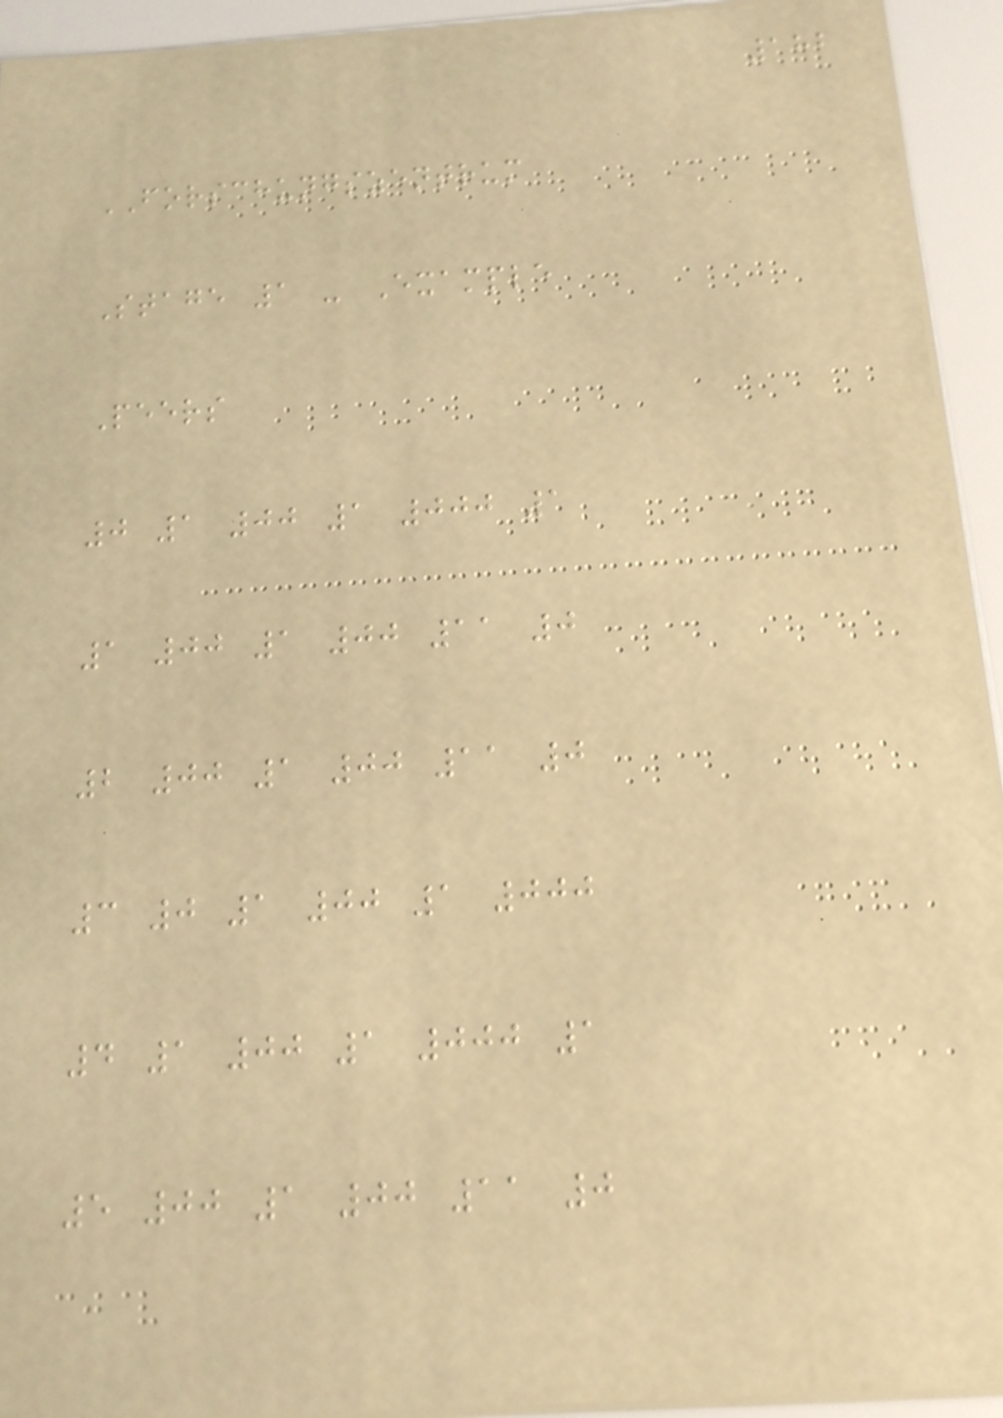182
FORSCHUNGSZENTRUM
Stage 1 - Example
Peers
0 1 00 1 000 1
1 00 1 00 11 0
2 00 1 00 11 0
3 0 1 00 1 000
4 1 00 1 000 1
5 00 1 00 11 0
